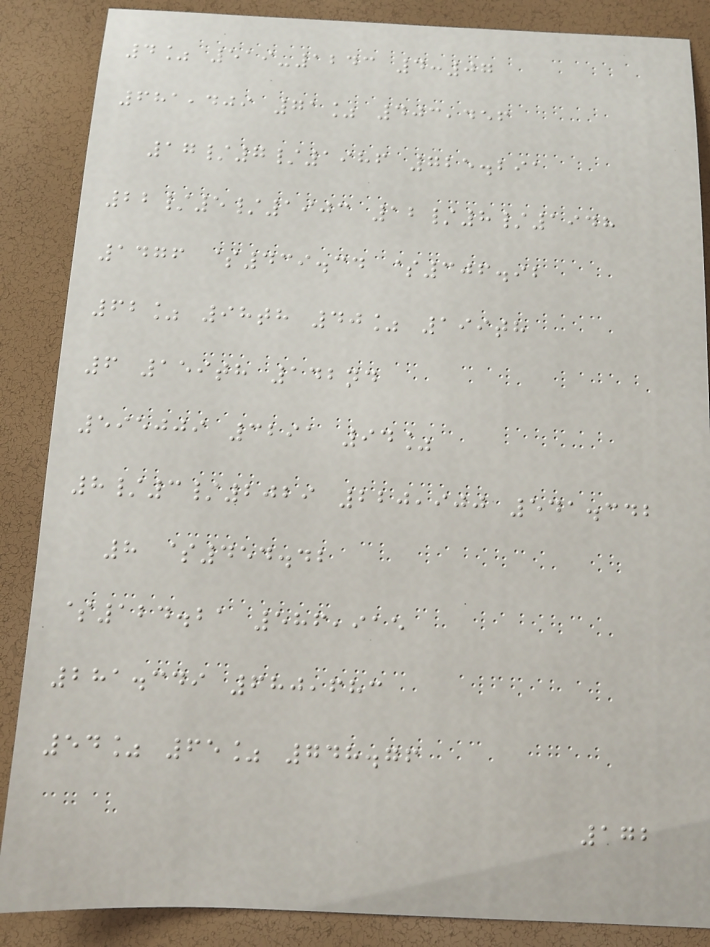4% 519-1243 4:07
681,409 71% 403,456
17/7/1986 725.291
22/5/1903 12/8/1948
1476 $439.34 $306.92
62% 98th 40% 199th
6 159th 142nd
595009 3291 94%
8/3/2029 220,900 541.342
8 $454.42
$124.21 586,915
281.349 680,683
54% 65% 748.76
172
